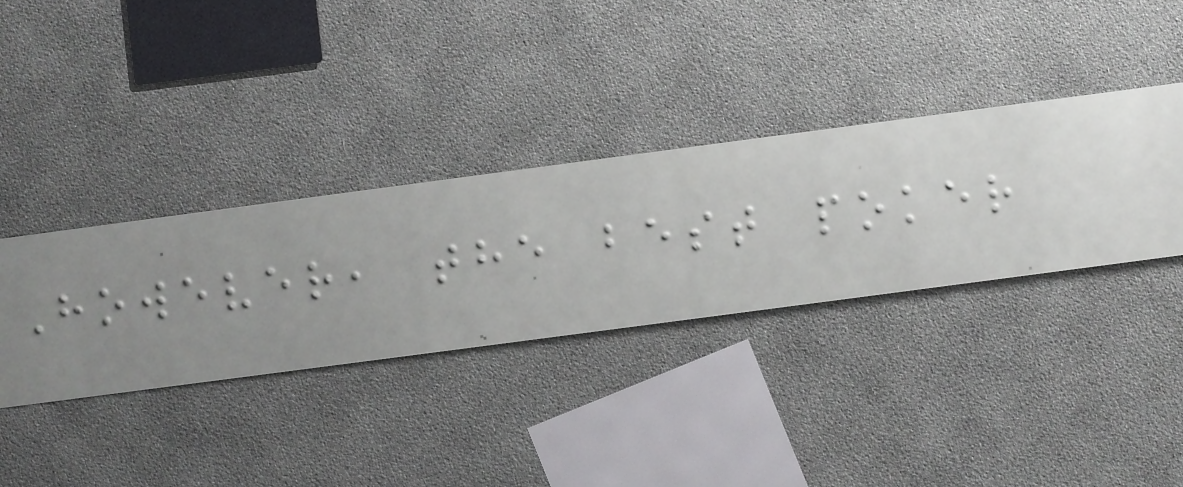However, the best poker
